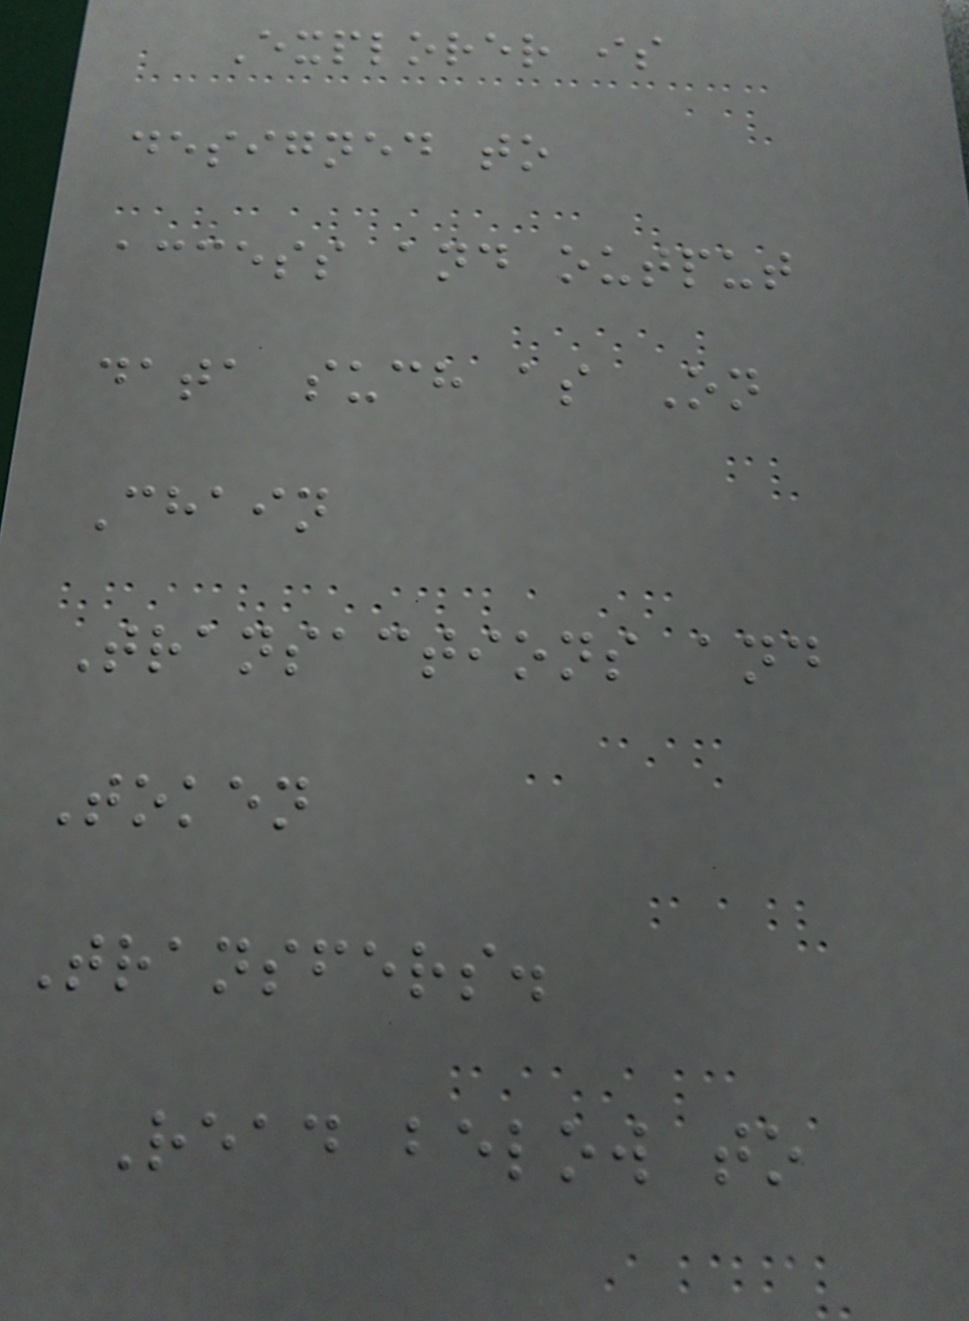Explorer is
designed to
access and output
data such as On
Chain
Transactions and
Token
Transfers.
Read below to
